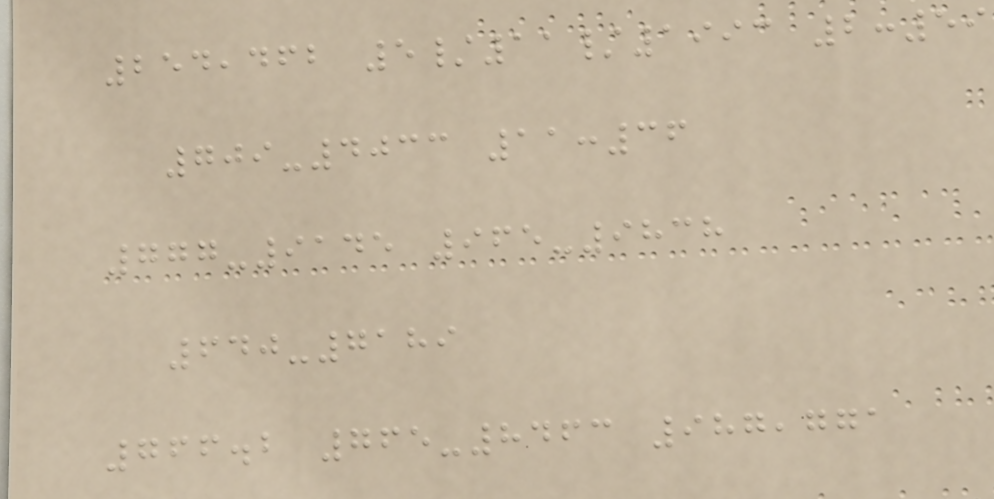254,462 5/11/1993 2:59
709-4033 11:36
777-9145 965-9838
640-7189
766.2 765-8463 987,771
